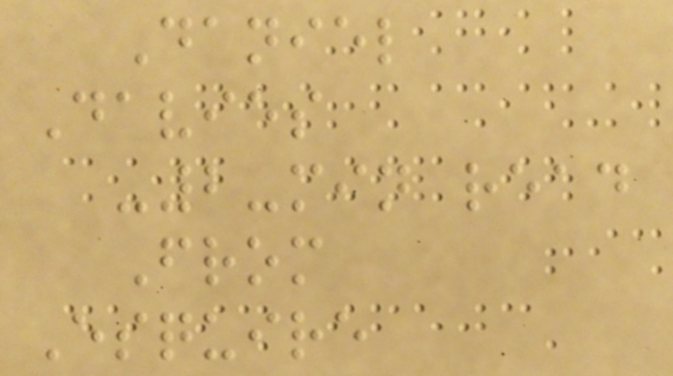Daniel
Davies
-2-min read
From
Esquire
